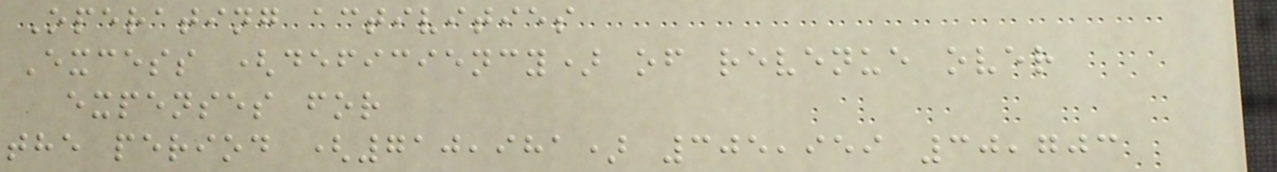Operating activities
Excess (deficiency) of revenue over
expenses for
the period (710,981) 305,959 30,703
